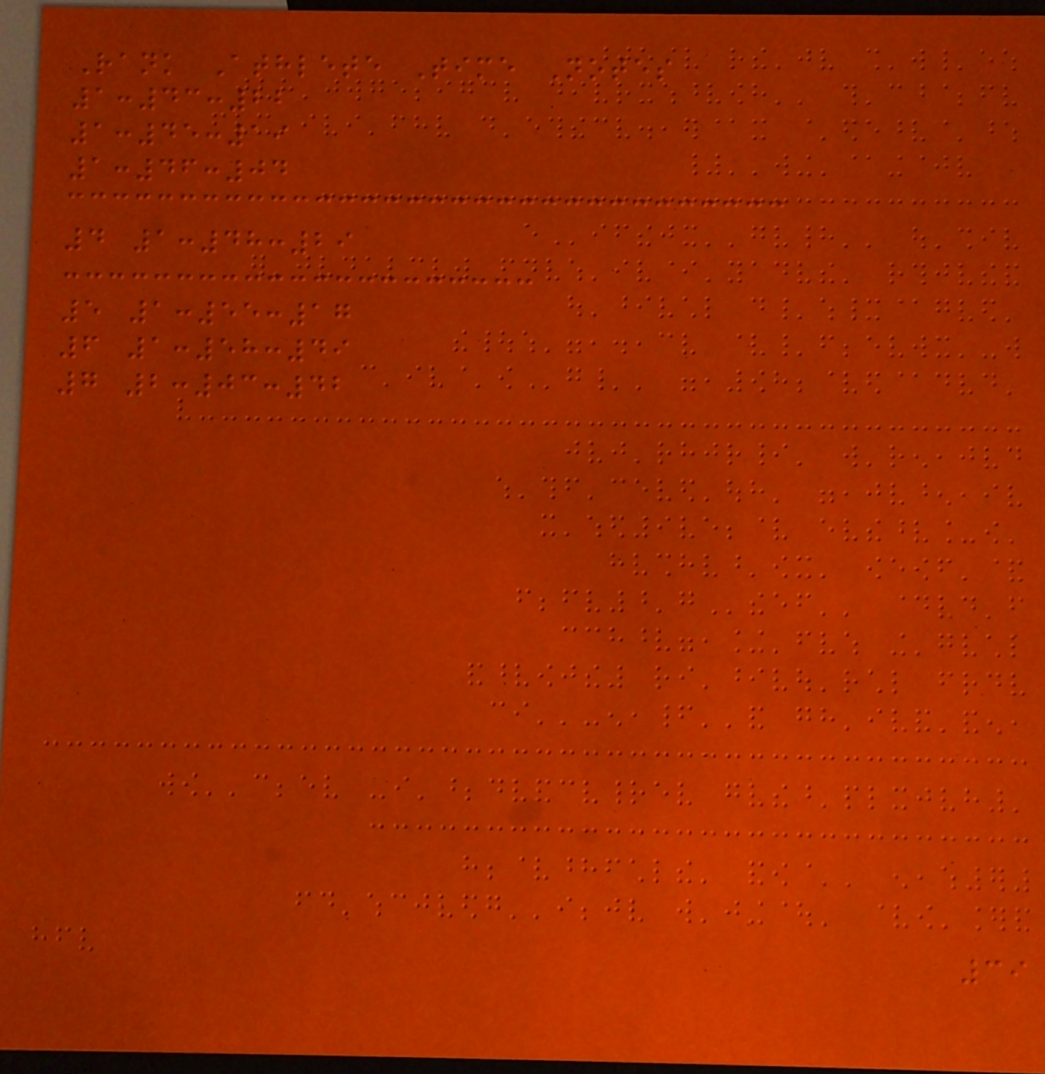Rank Athlete Time Notes
1:43:22
1:45:19
1:46:04
4 1:48:29
5 1:55:17
6 1:58:49
7 2:03:42
39
